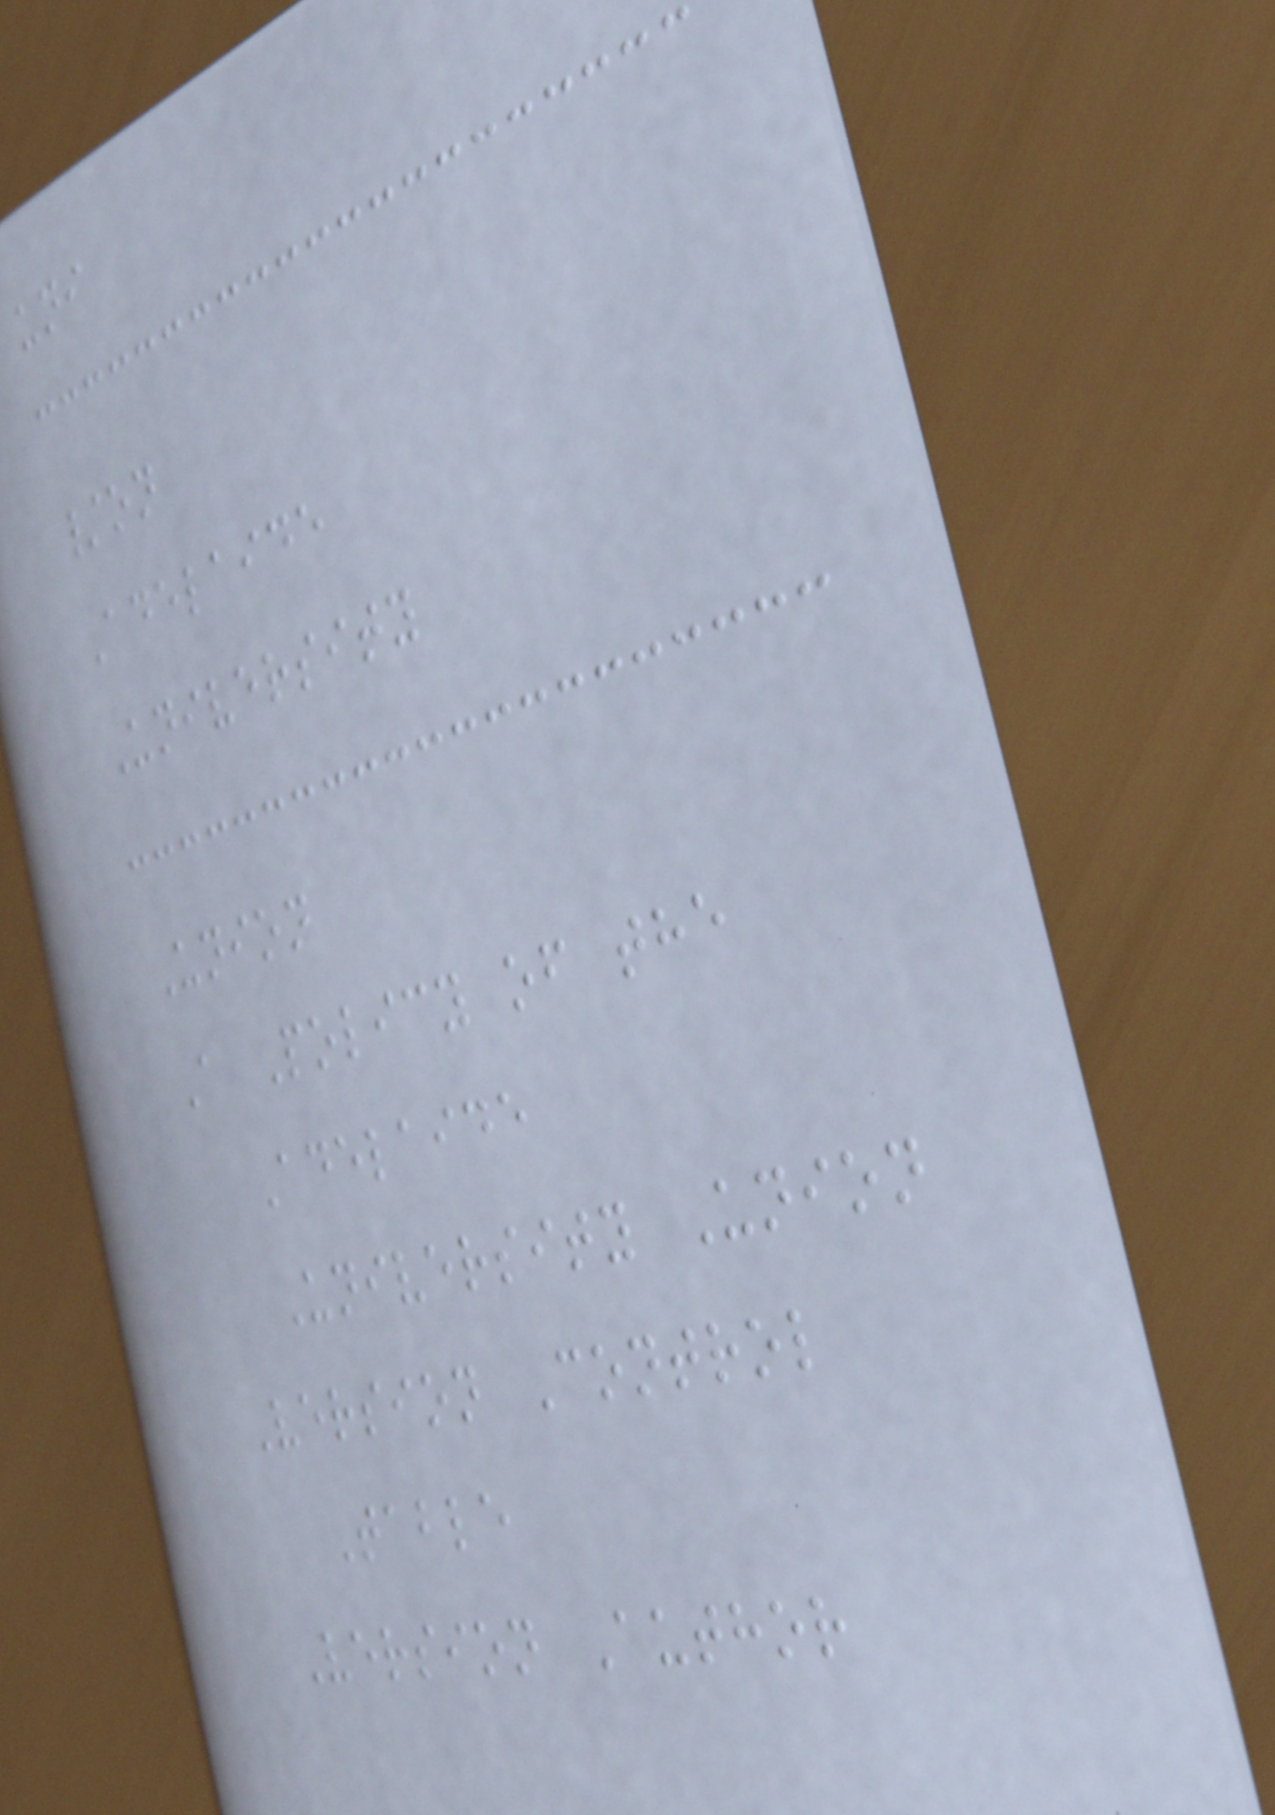uni
/on
Adelaide
University
Union
A Policy of the
Adelaide
University Union
Version Control
Table
Version Author
